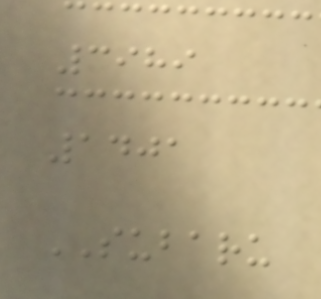3989
1401
SUBARU
